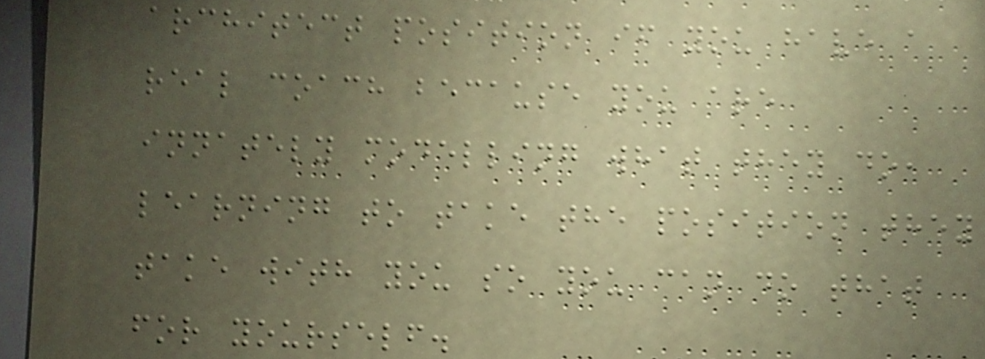architect position if you have a
real coach because you are
innately modelling what they do,
learning to take the position they
take with you so you can do that
for yourself.
